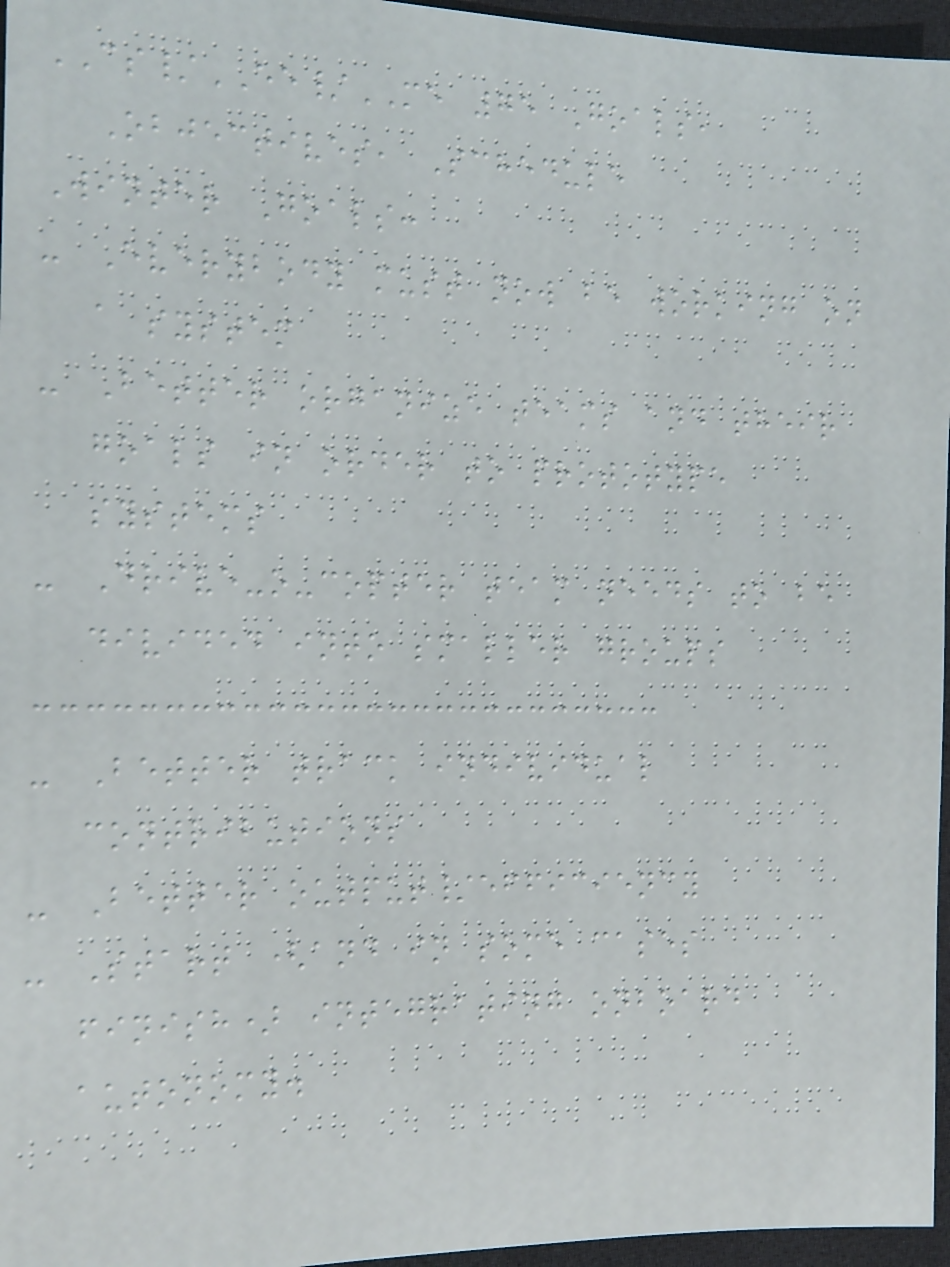CS/EE/ME 75 Goals,
Objectives, Schedule
Winter Goals:
- Everybody must now be working on
a system
- Better organize teams and their
goals in order to prototype
systems
- Drive-o-copter team needs to be
divided into smaller groups
- Better track individual
contributions
- Better output/efficiency
- Start (and in some cases
finish) integrating onboard
autonomy.
